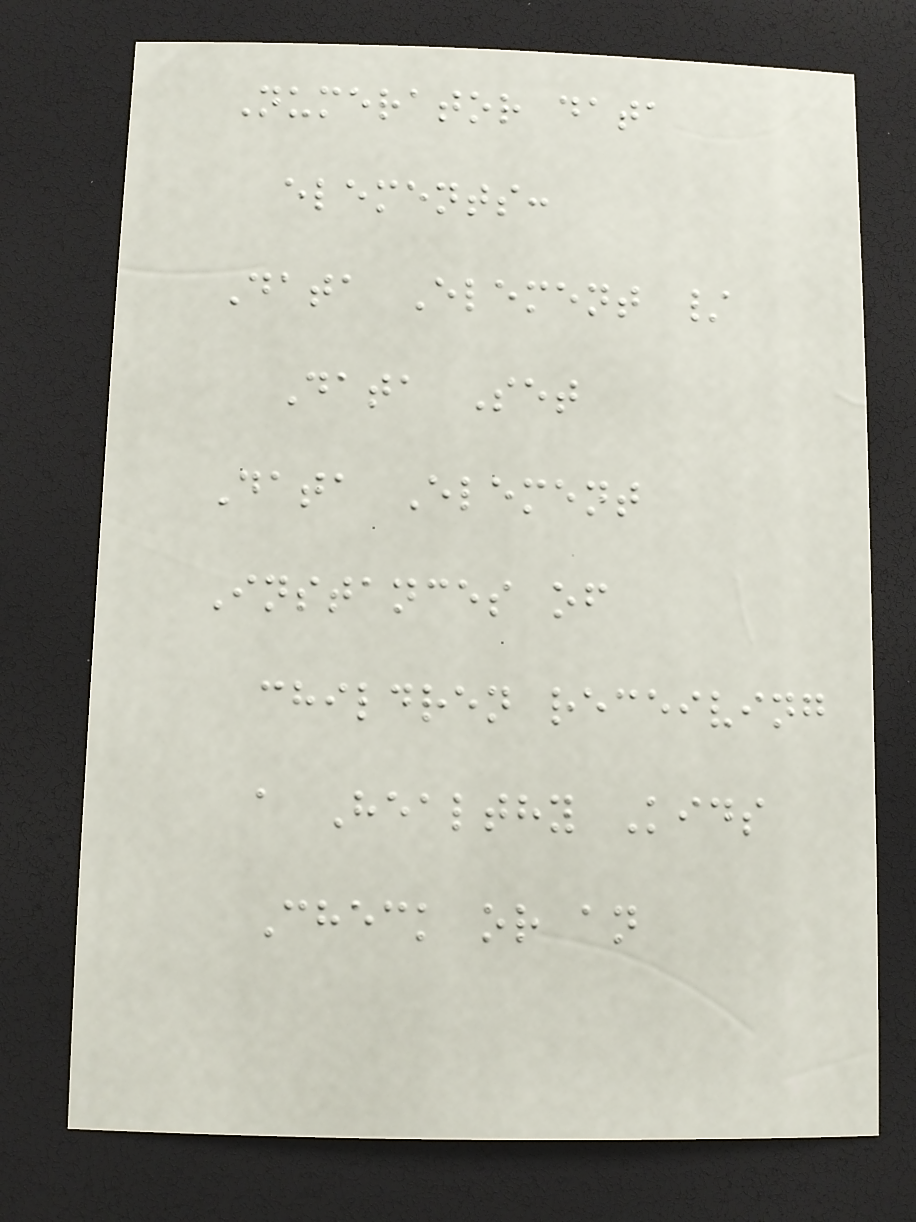Numerator data
elements:
Data Element /
Data Set
Data Element
Instances of
children receiving
a Healthy Kids
Check or an
